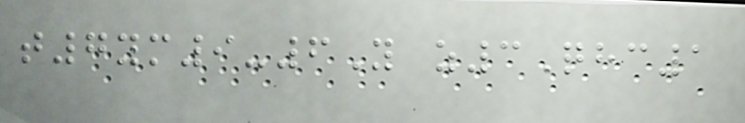t7ym9-6Y z3Qhc1
